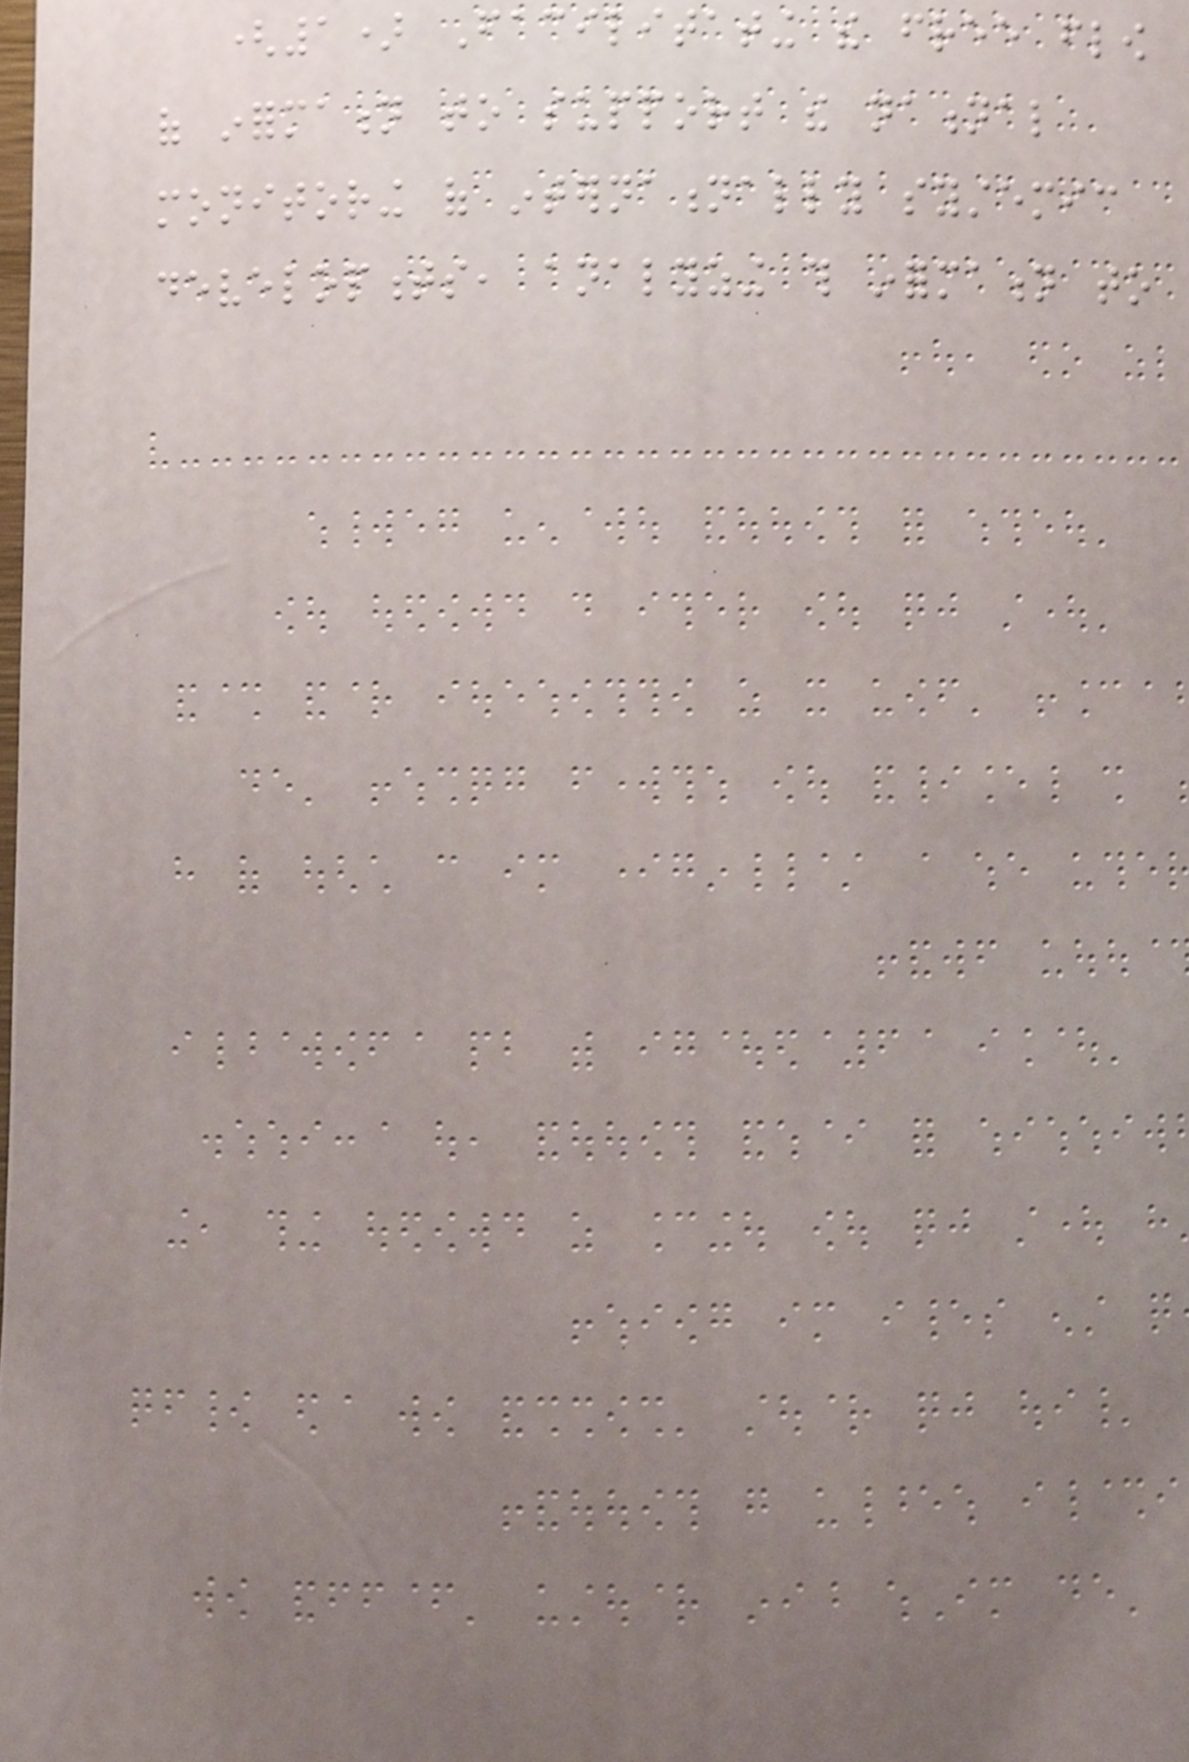(1) Facilitating the free flow
of information to support the national
monitoring of internationally systemic
developments, analyzing this information to
